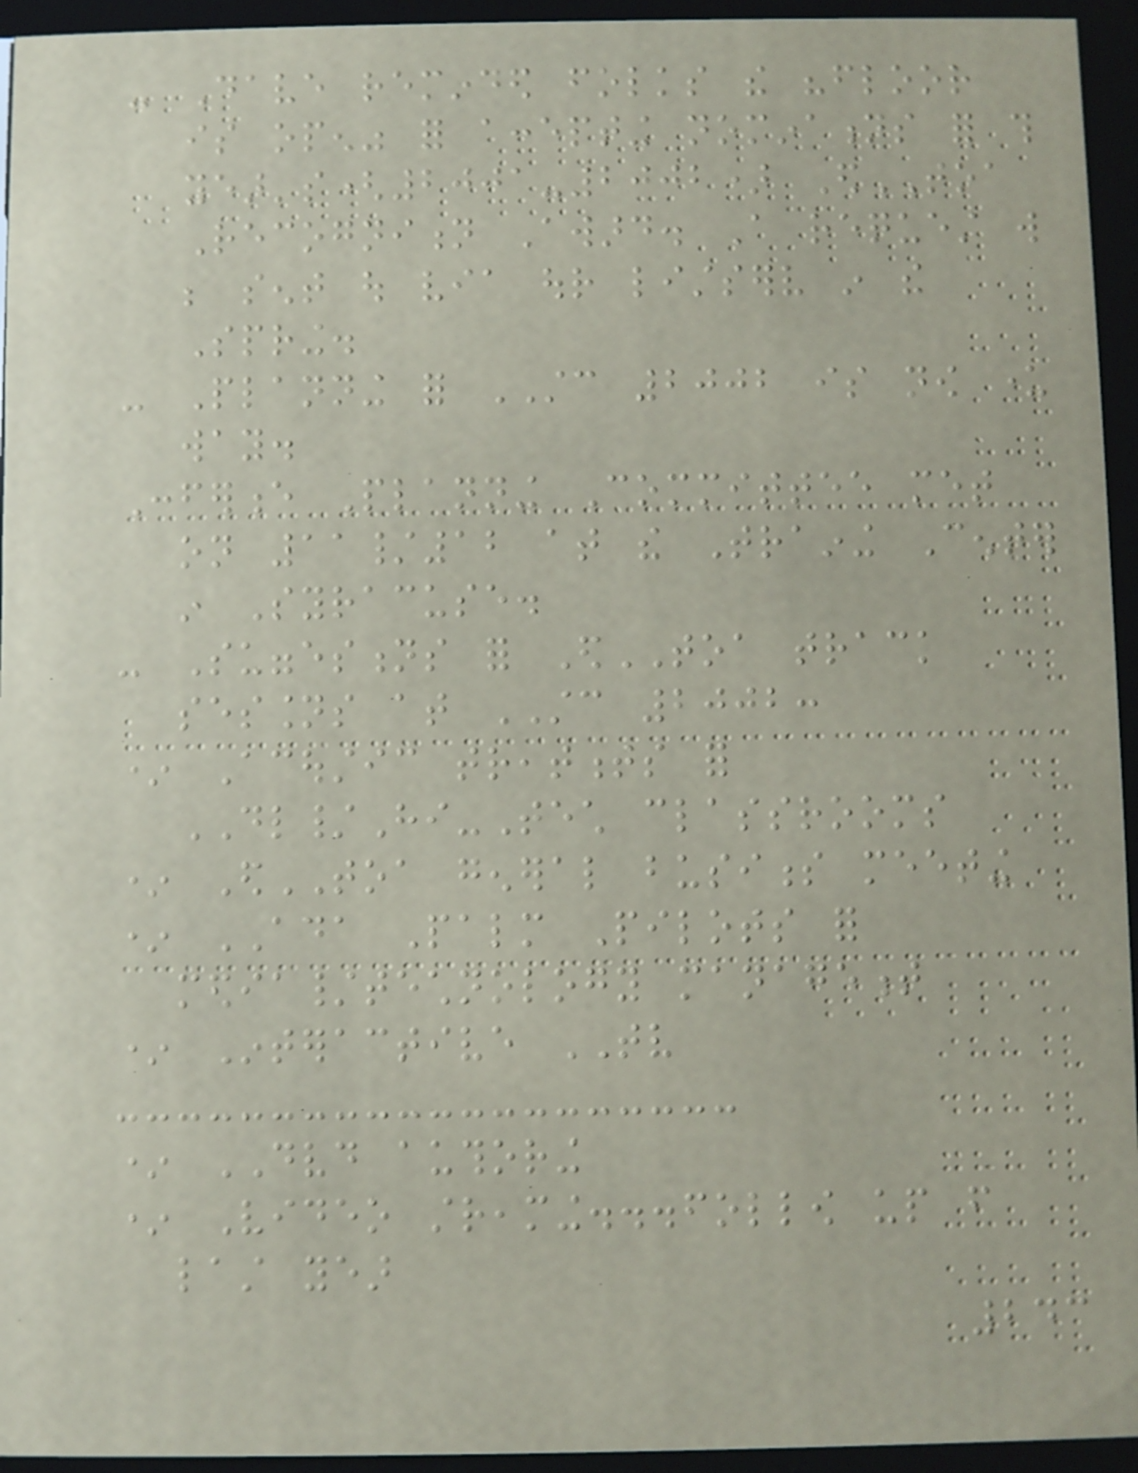- Dave reminded folks the "floor
is open" for accepting nominations for this
year's(2001-2002) EdTOA
Recognition Award. A request will
be sent out via our listserv in the
Spring.
- Planning for STC 2002 is now under
way.
Conference Planning Committee met
on 11/12 at the Training Center
in Syracuse.
- Suggestions for EdTOA track
sessions at STC 2002:
* Acoustic treatments for
DL/Hi-Tech classrooms
* EdTOA general business meeting
* ADA Palm Pilots for
media/technology management
* Interactive TV
* DVD authoring
* Video streaming...follow up from
last year
243
